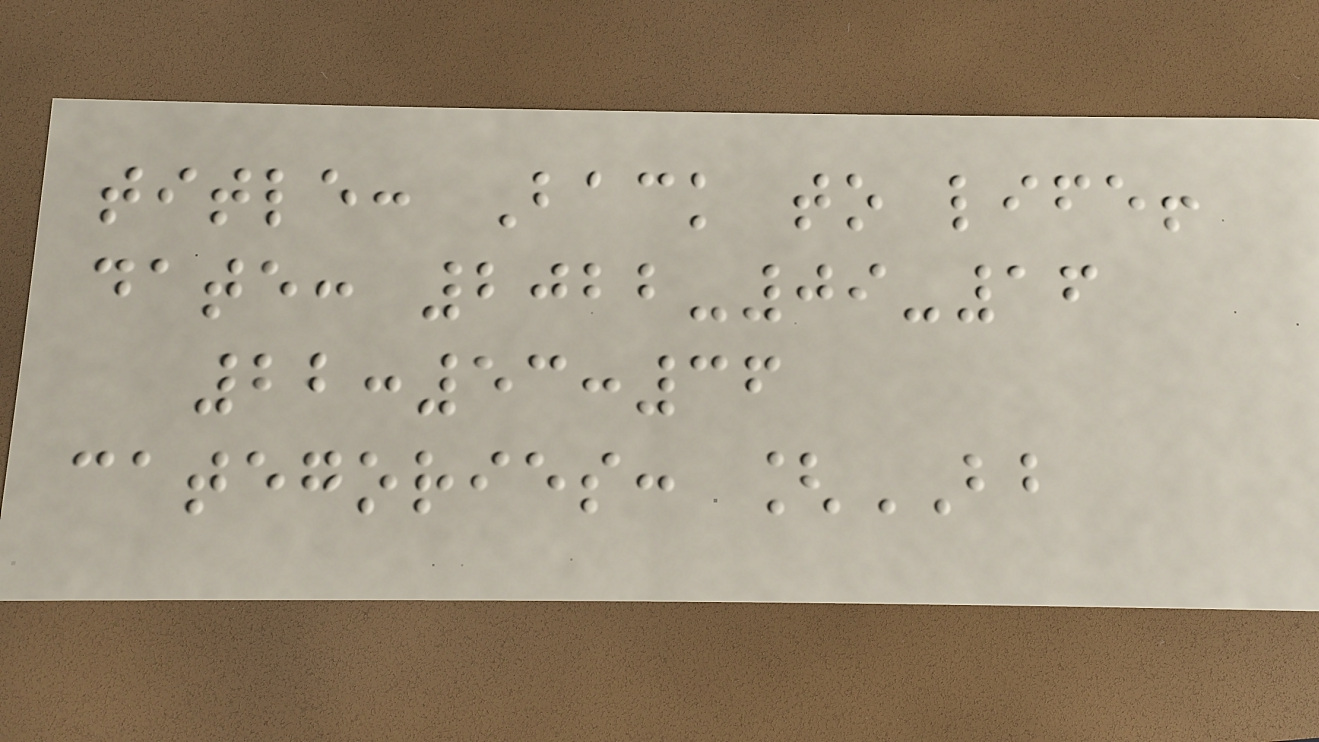title: Back to life!
date: 2022-09-16
22:53:36
categories: [BB
